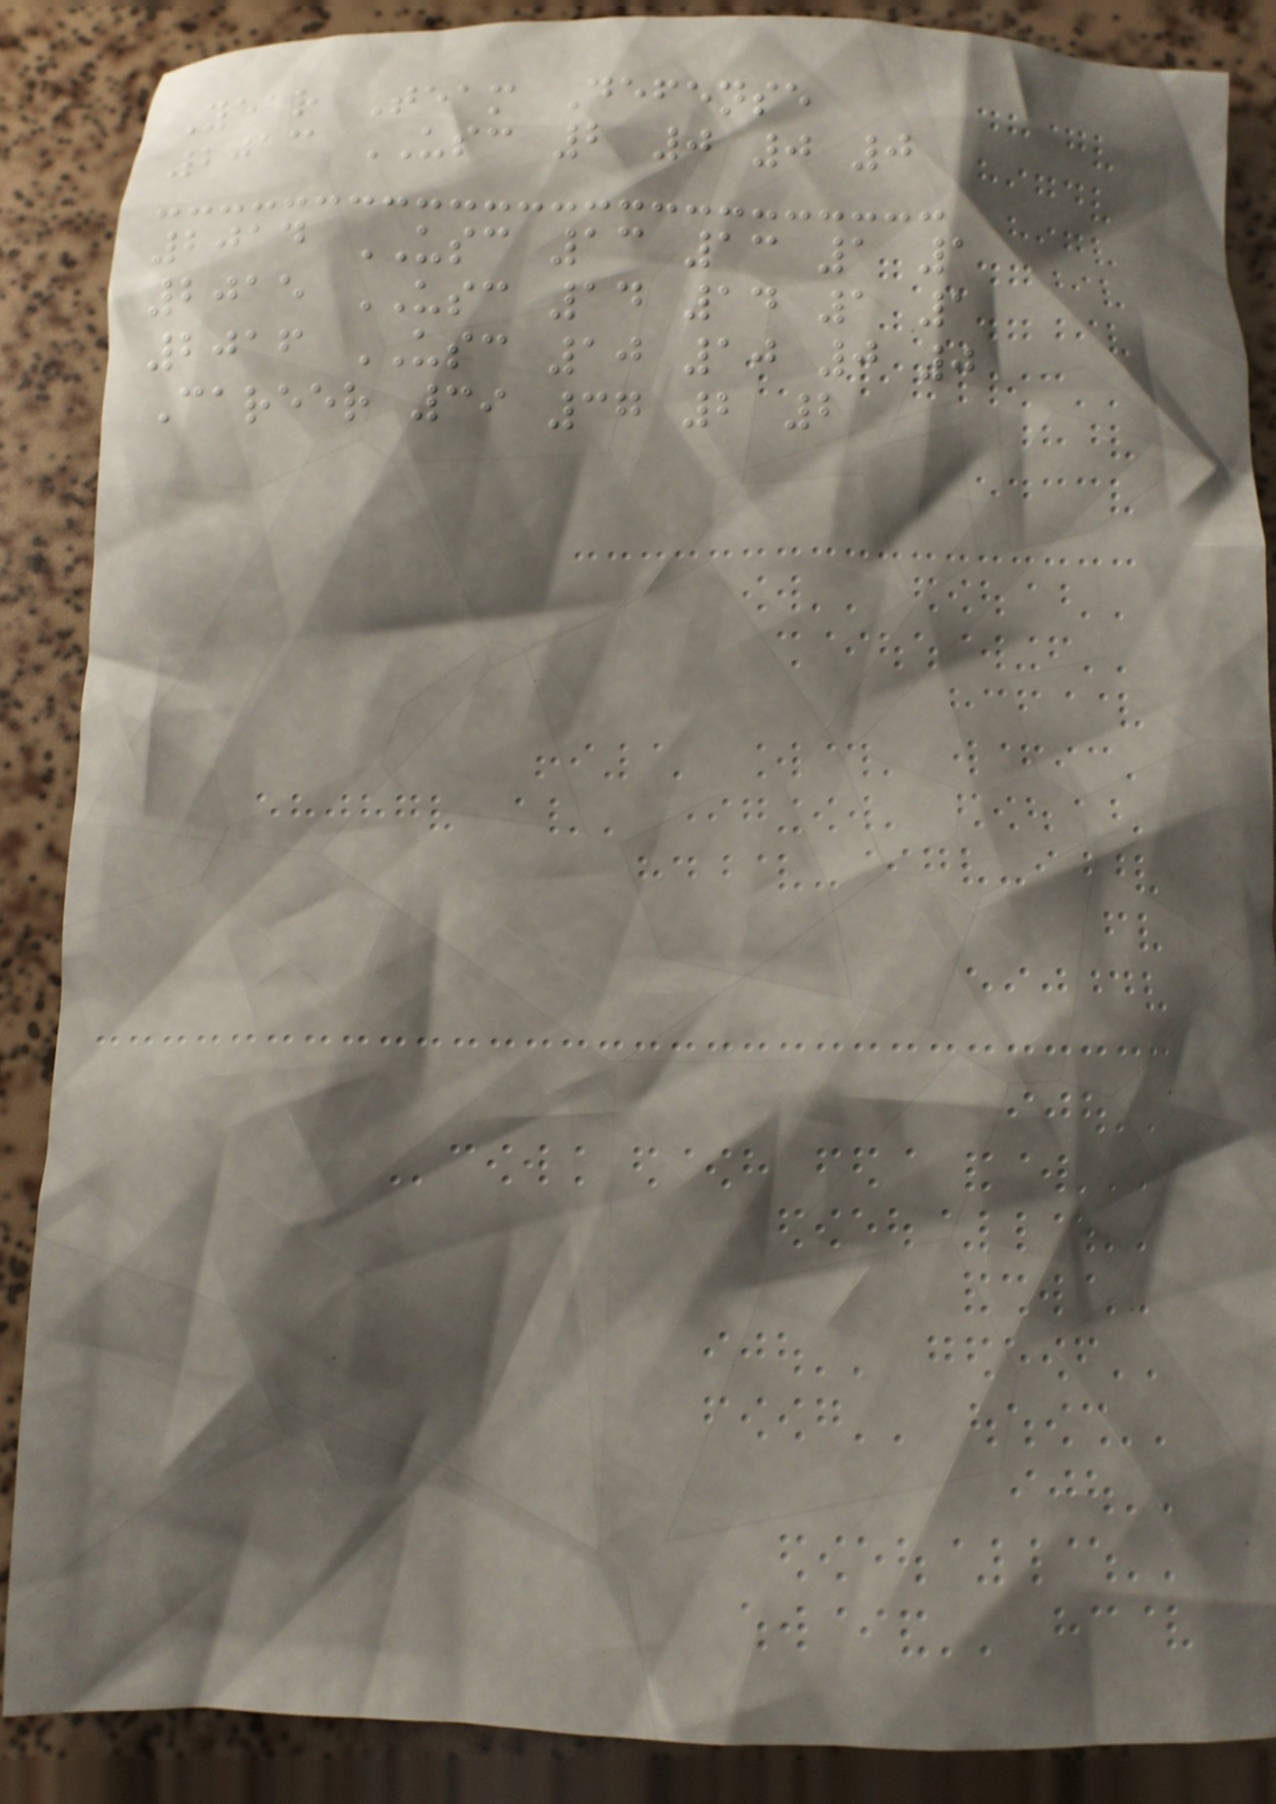Year Team Defense
2013 USC 2 0 0 0
2014 USC 13 13 1 1
2015 USC 14 14 1 1
2016 USC 10 10 0 0
Career 39 37 2 2
